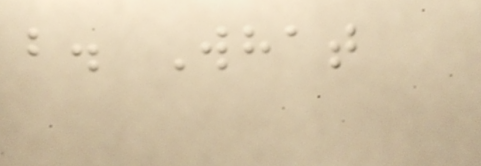b. What
